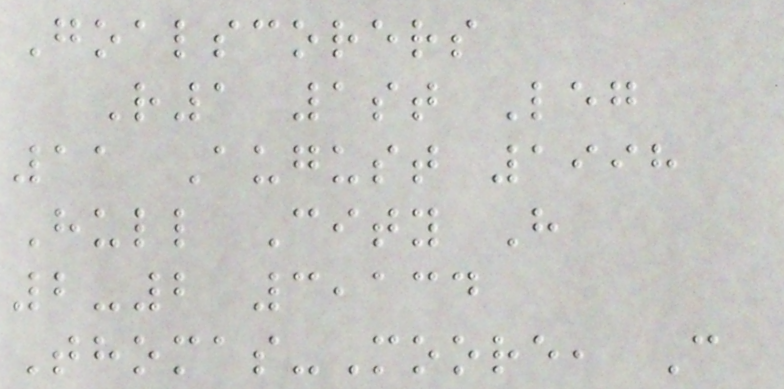Goalscorers
R1 1st Leg
11 August 1998
Hull City H
2-2 3,134
Thomas-Moore, C
